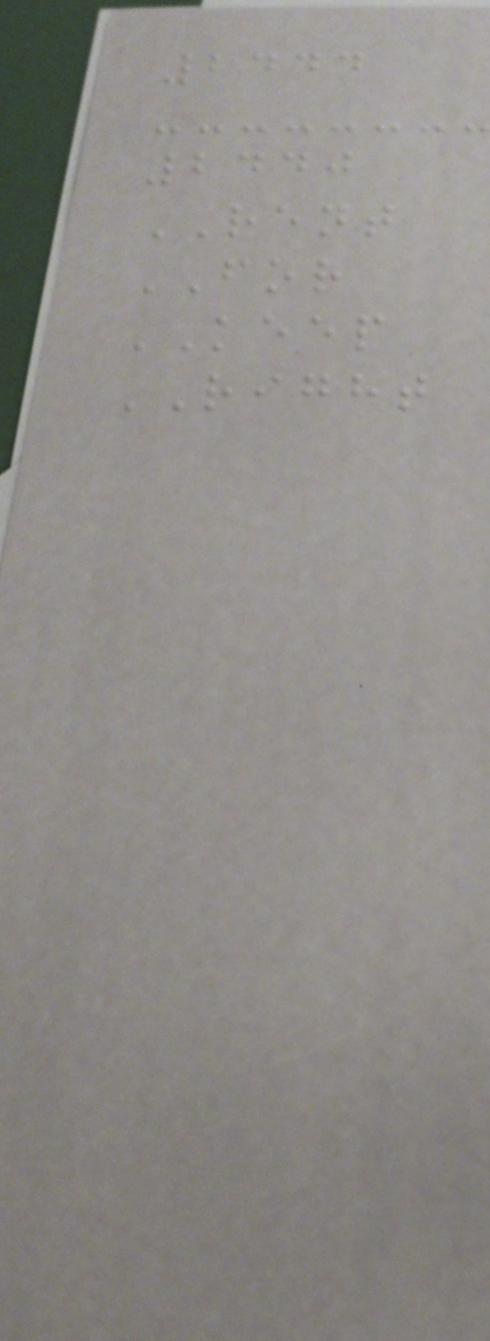2444
2440
RENT
FOR
KEEP
RIGHT
